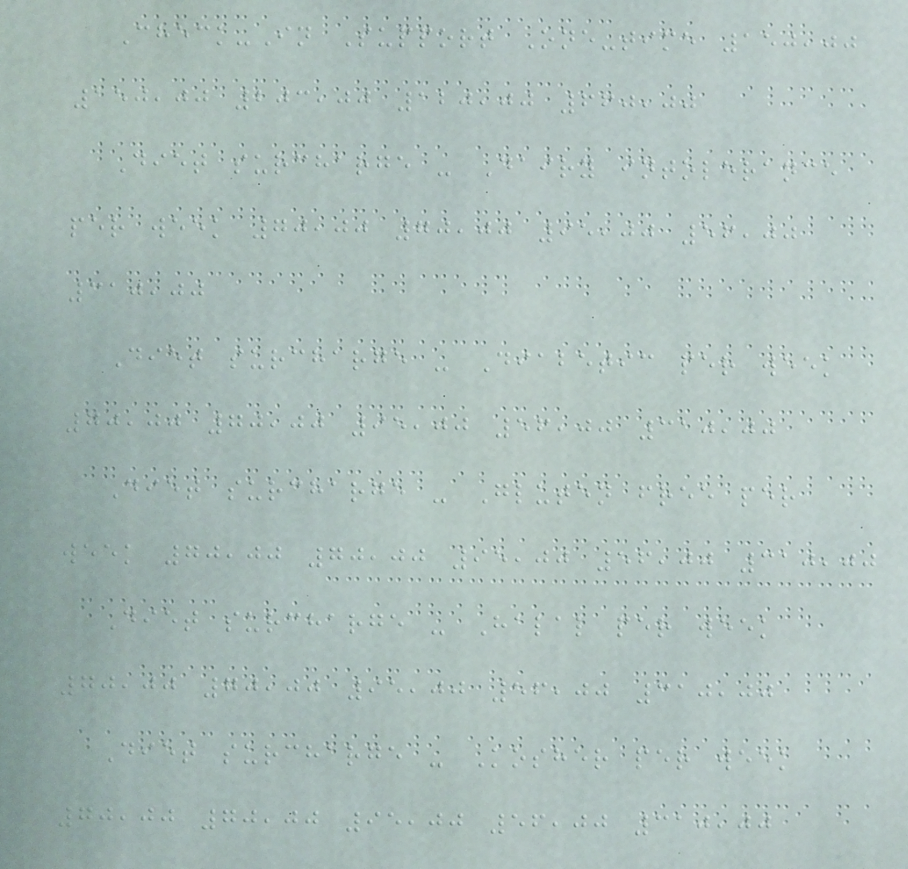Check-In Support One-time 150,00
150,00 203,00 120,00 660,00
Diet surcharge - Dairy intolerance
per week 70,00 70,00 95,00 56,00
310,00
Diet surcharge - Diabetic per week
70,00 70,00 95,00 56,00 310,00
Diet surcharge - Gluten free per
week 70,00 70,00 95,00 56,00 310,00
Diet surcharge - Halal per week
70,00 70,00 95,00 56,00 310,00
Diet surcharge - Kosher per week
70,00 70,00 95,00 56,00 310,00
